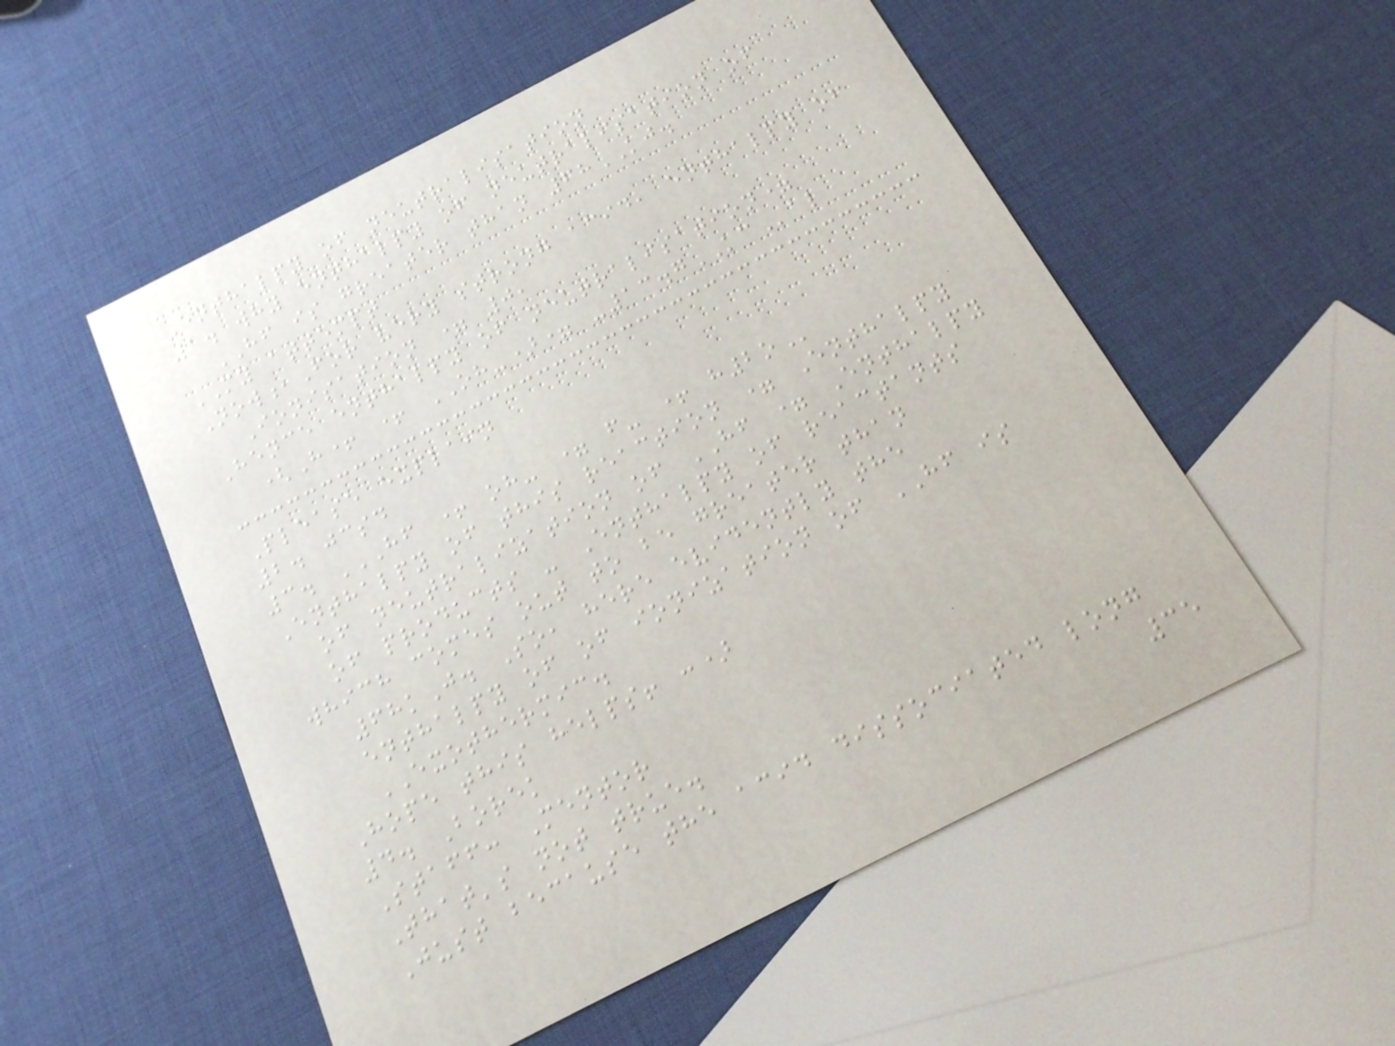Enthalpy of neutralisation
1. why enthalpy of neutralisation of
HF is greater than 68KJ.
MY attempt
Now,For very strong acid, enthalpy of
Ionisation = 0,
Hence enthalpy of neutralisation=
(H+ + OH-)= -13.7KCal
Please explain
2. jcsd
3. HF + OH- = F- + H2O
Enthalpy of this reaction = Enthalpy
of neutralization of HF = Enthalpy
of products - Enthalpy of reactants
which comes out to be greater than
68kJ. So, here evidently the
enthalpy of of ionization of HF is
EXOTHERMIC.
Hope this helps! :)
4. Borek
Staff: Mentor
That's not true.
Just because the acid dissociated long
35
